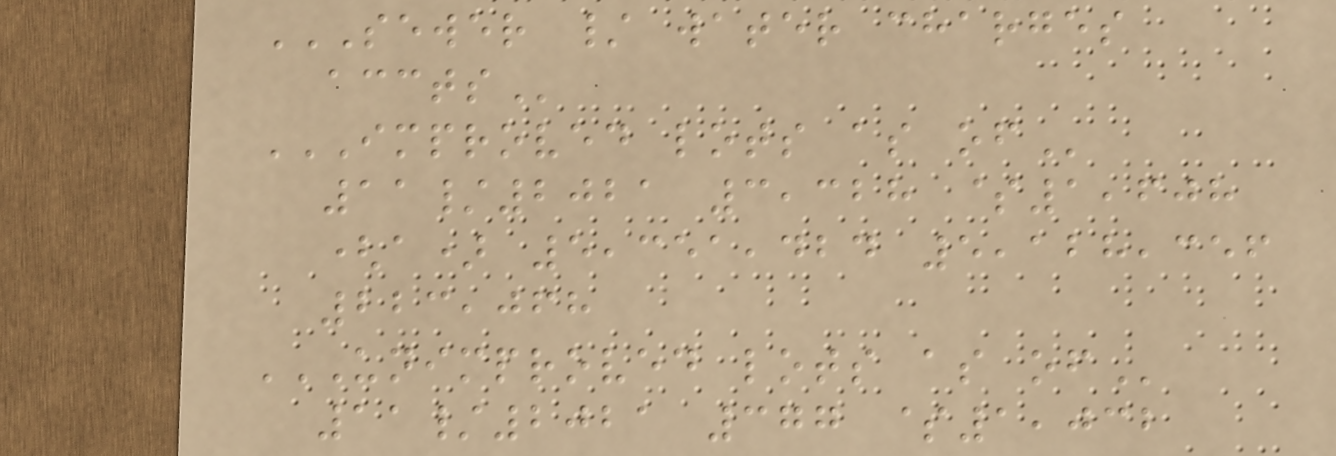SEWER / WATER CHARGES
ACCTS
IMPROVED LOTS AS OF
11/2021 3,328 $1,608
(a) 5,351,424 5,128,356
223,068
UNIMPROVED LOTS AS OF
11/2021 377 $1,032
